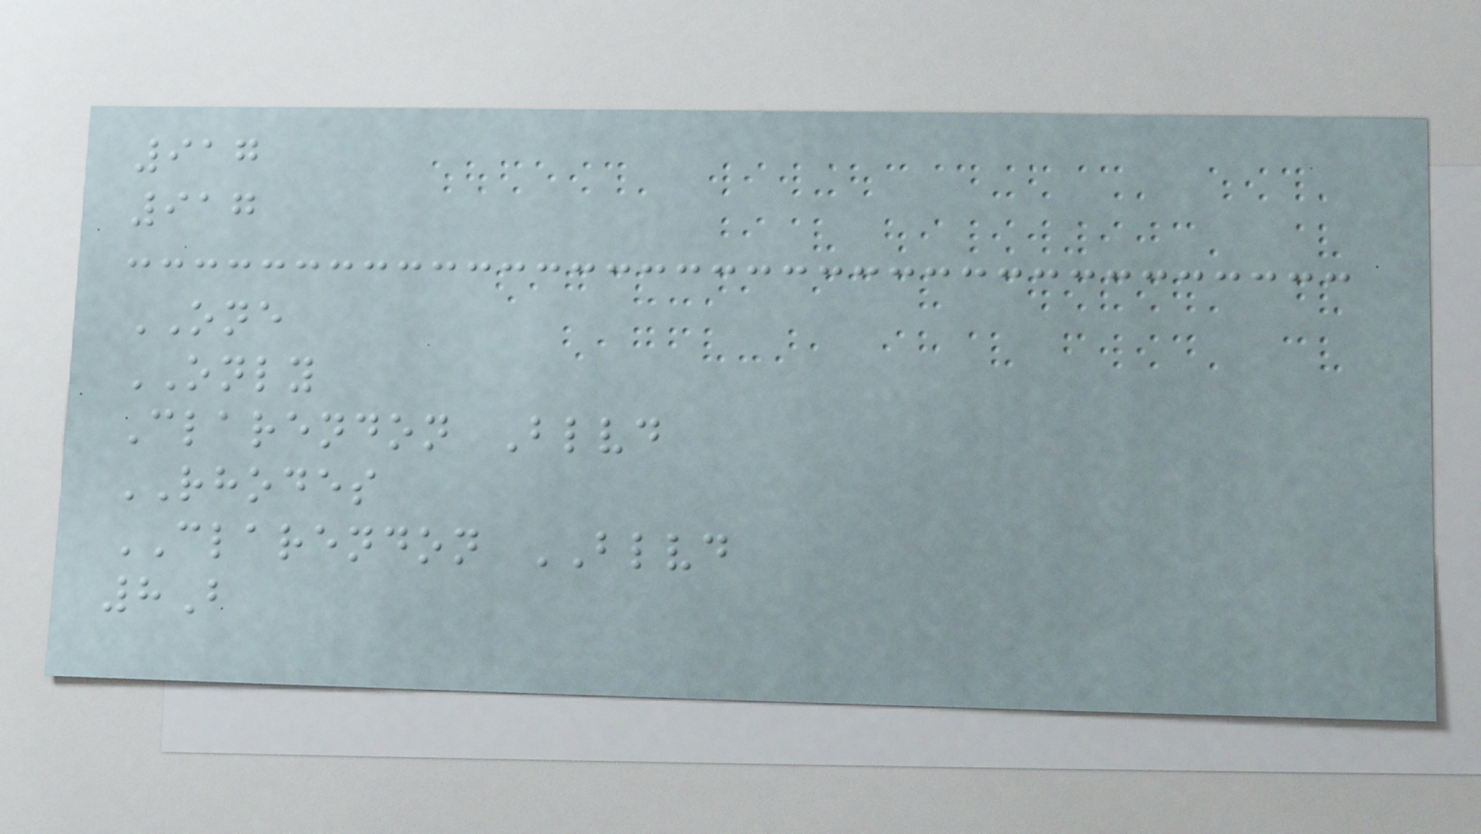917
917
ONE
ONLY
Clarendon Blvd
RHODES
CLARENDON BLVD
8B
